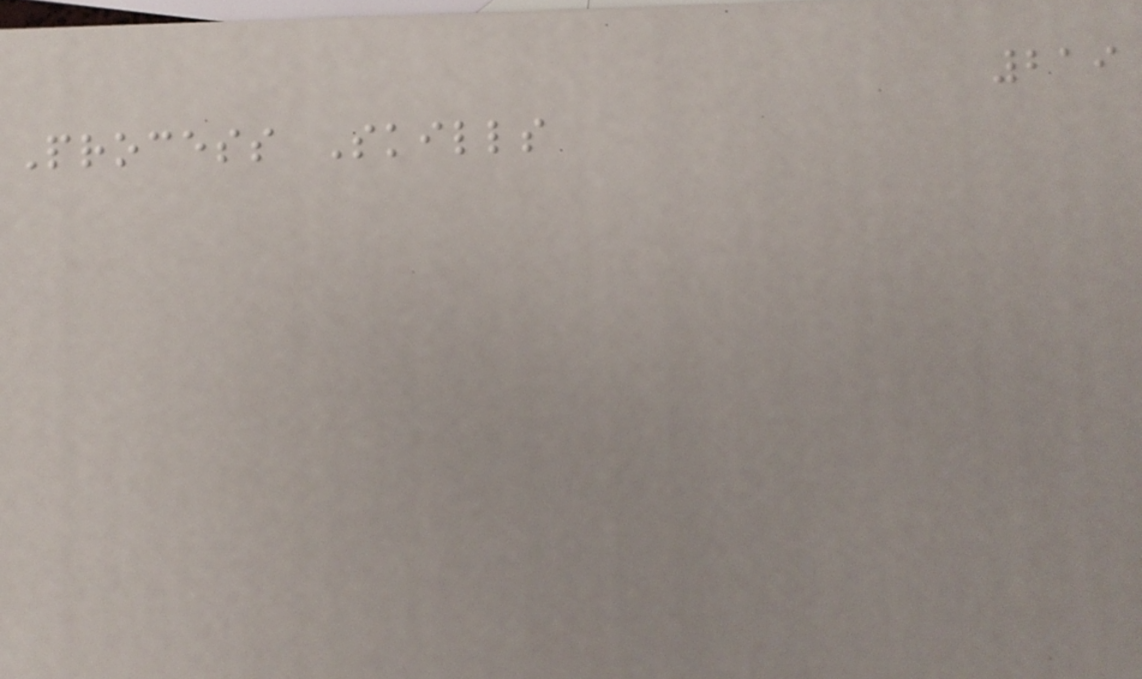219
Process Skills
